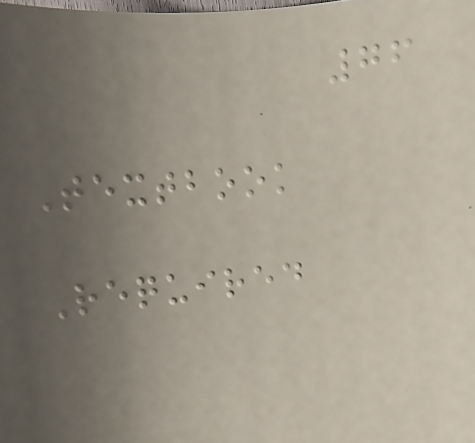76
Textbook
Required
